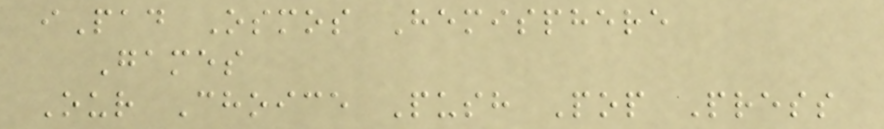iPad Osmos Hemisphere
Games
Our Choice Push Pop Press
